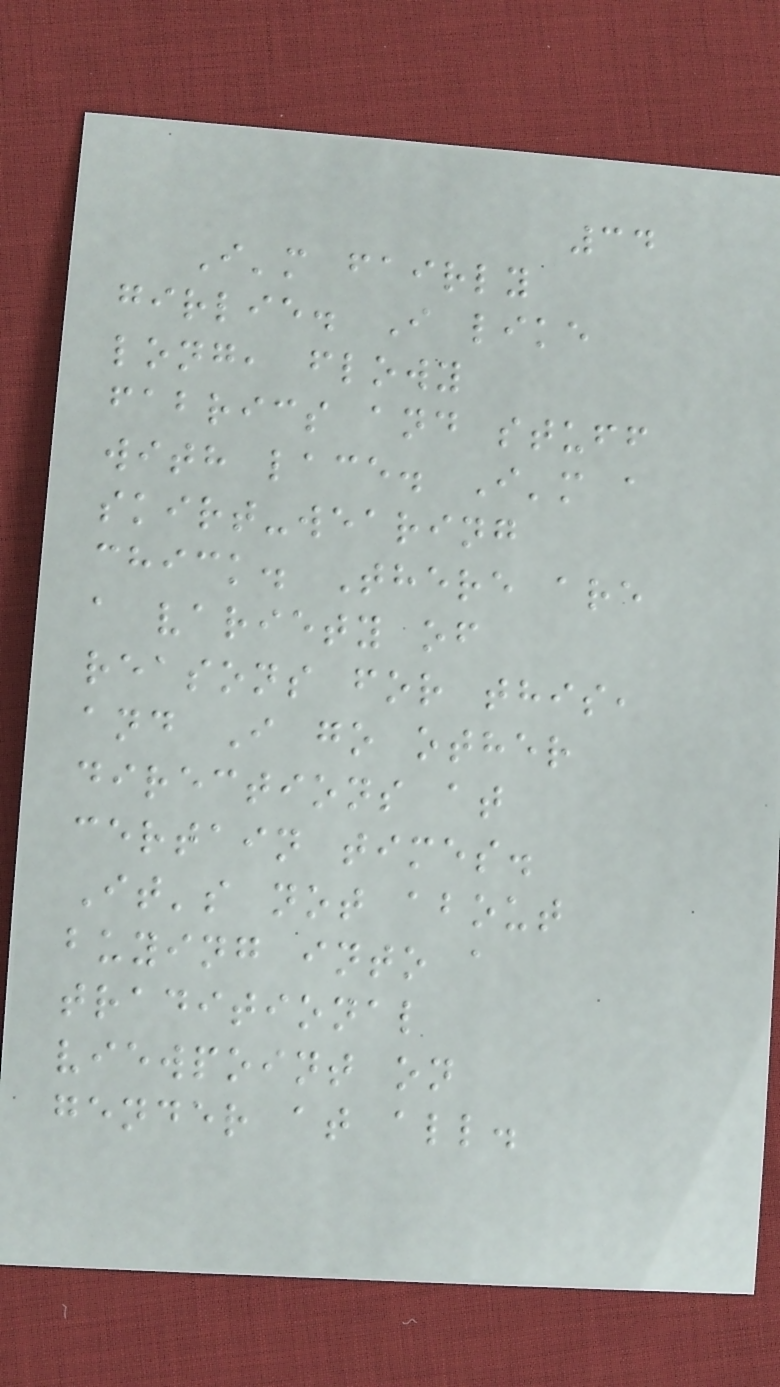34
I'm fairly
girlie. I like
long, flowy
fabrics and stuff
with lace. I'm a
skirt-wearing
chick. There are
a variety of
reasons for this,
and I go other
directions at
certain times.
It's not about
buying into a
traditional
viewpoint on
gender at all.
